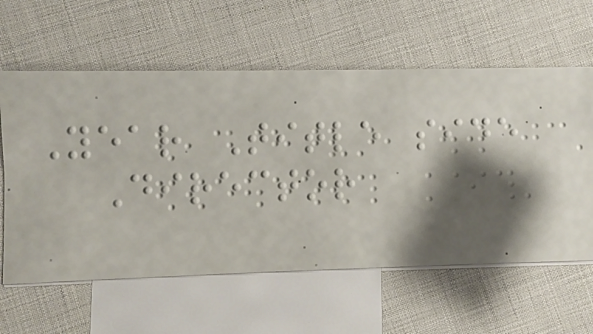Year Title side
Director
